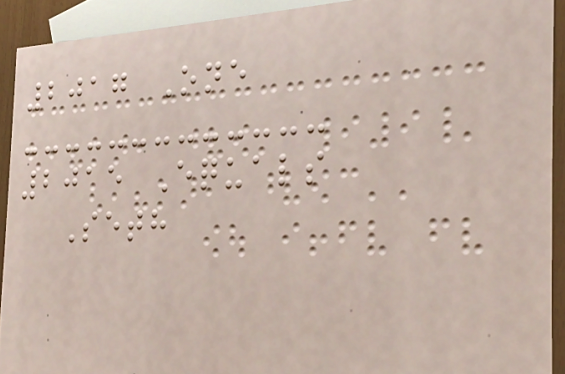2017 One
2015 Equals
Seth
